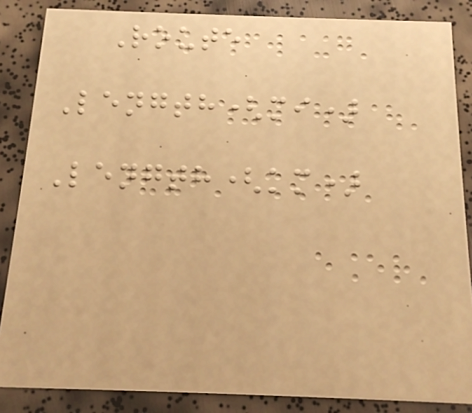Route
Length(mi)
Length(km)
